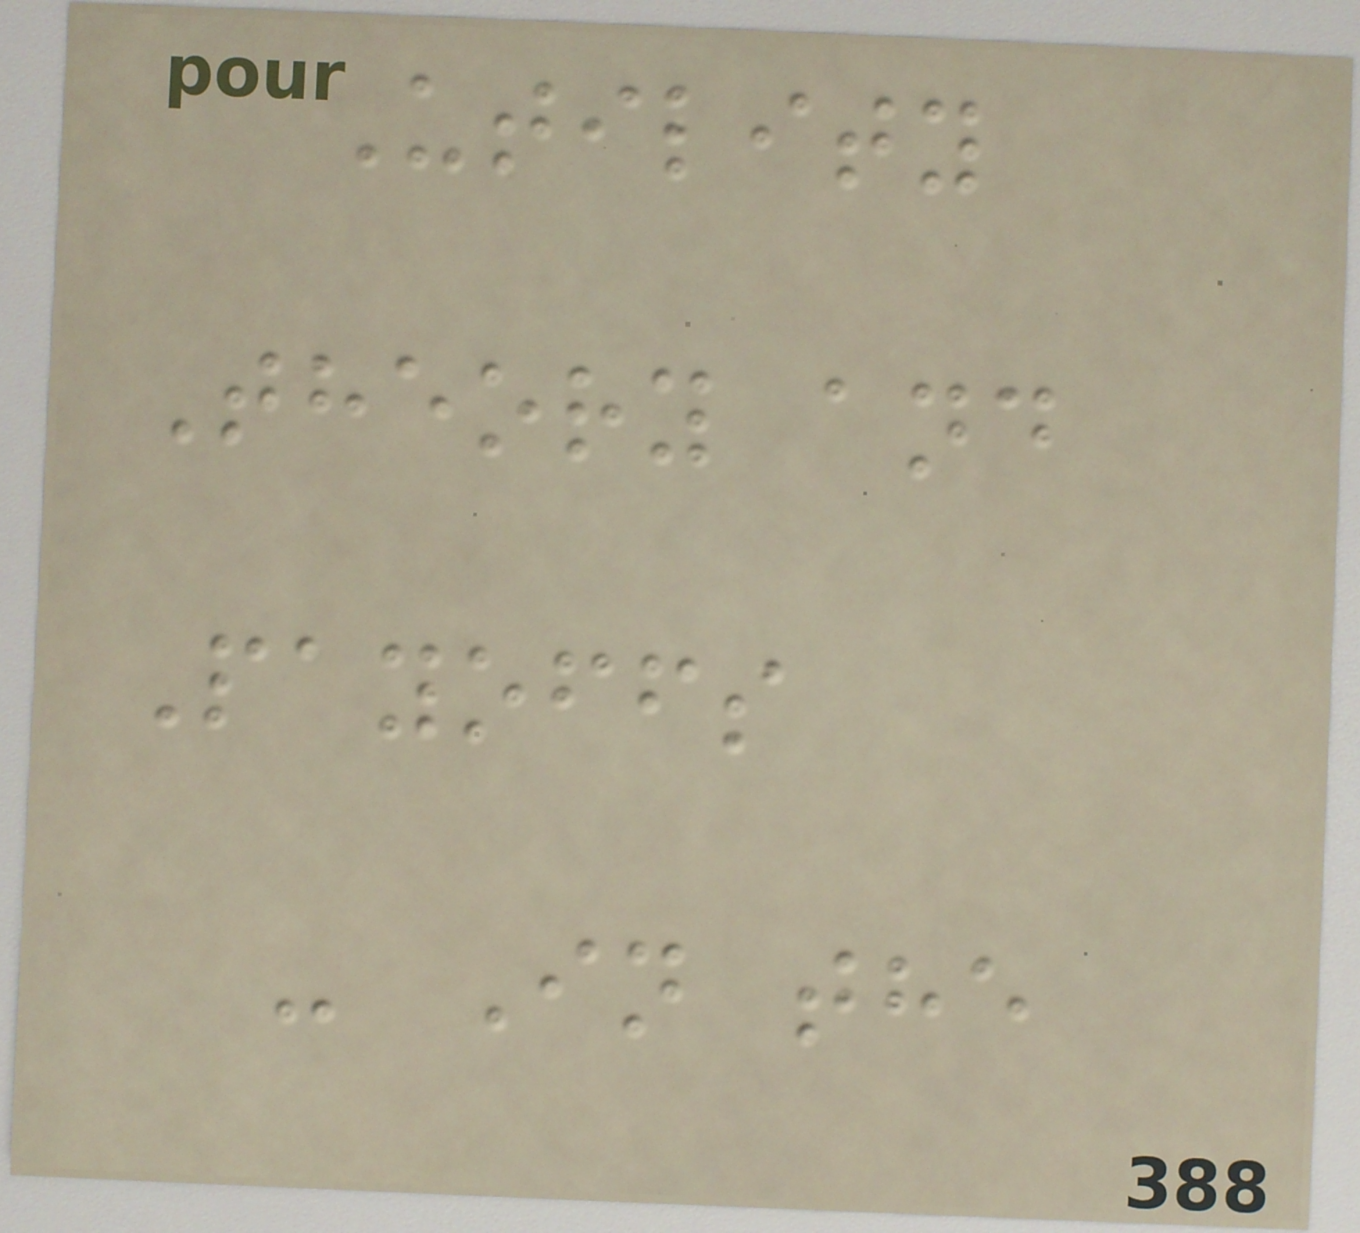Utility
Theory and
Payoffs
- In the
